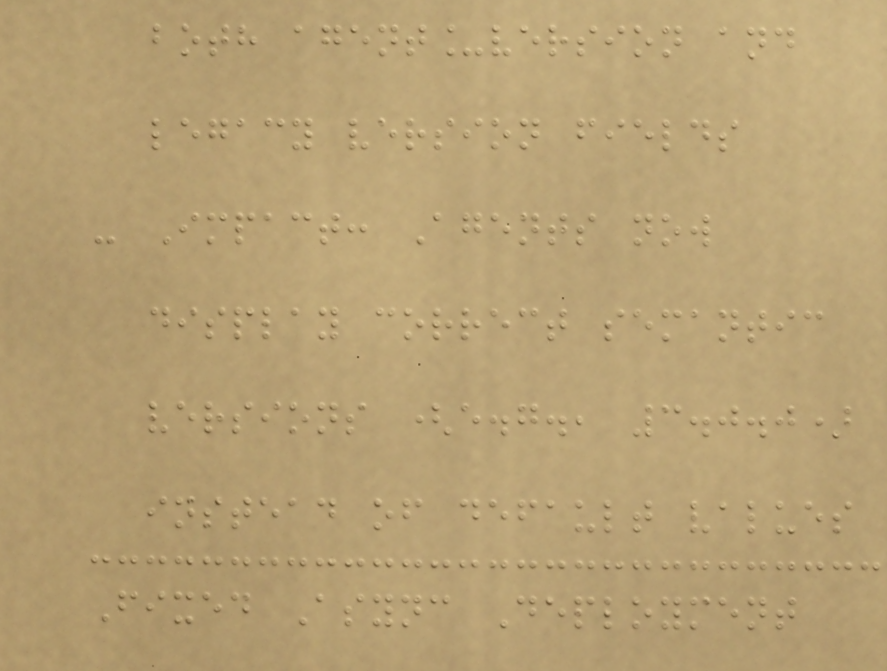both agent_version and
legacy version fields
- Impact: Agents now
display correct semantic
versions (e.g., 3.0.0)
instead of default values
Fixed Async Deployment
